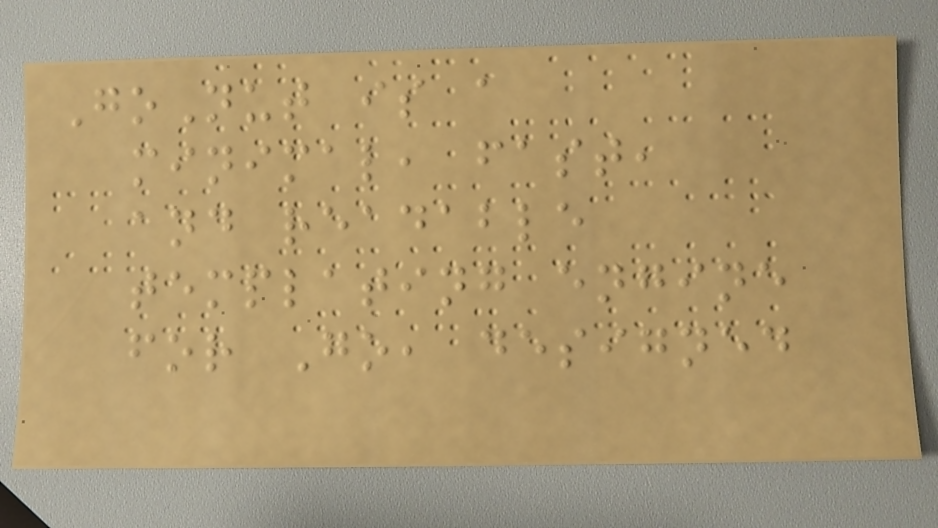GoNut is a
minimal, fast,
and readable
templating engine
for Go, designed
